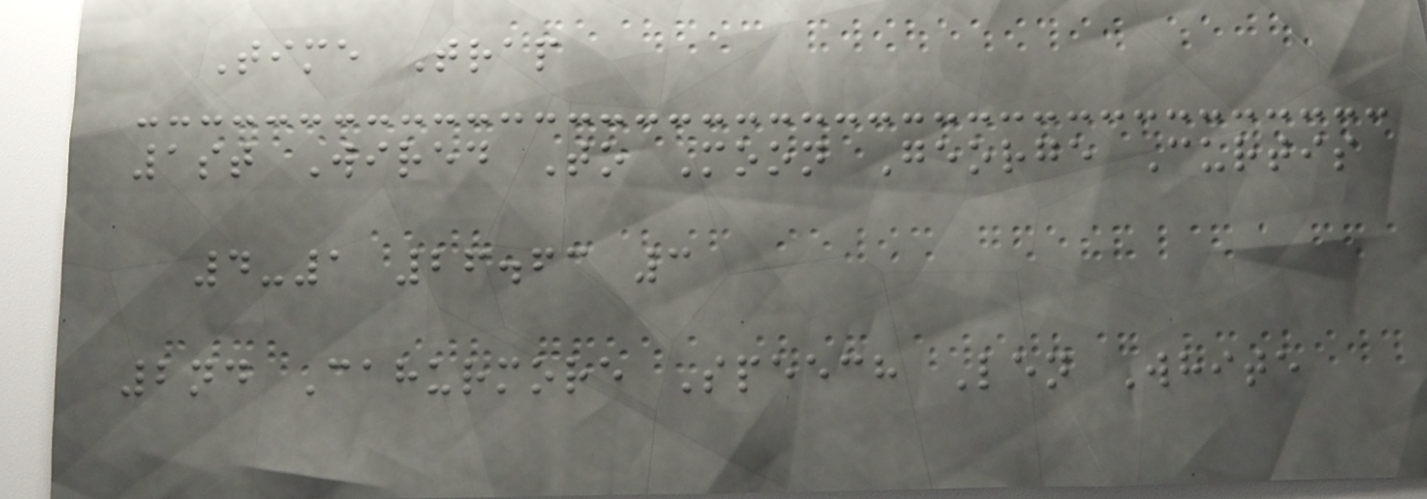Time Trap
1st Wired To Moon George Curtis
4-1 26.63 3
2nd Cahurmore Speech Len White
